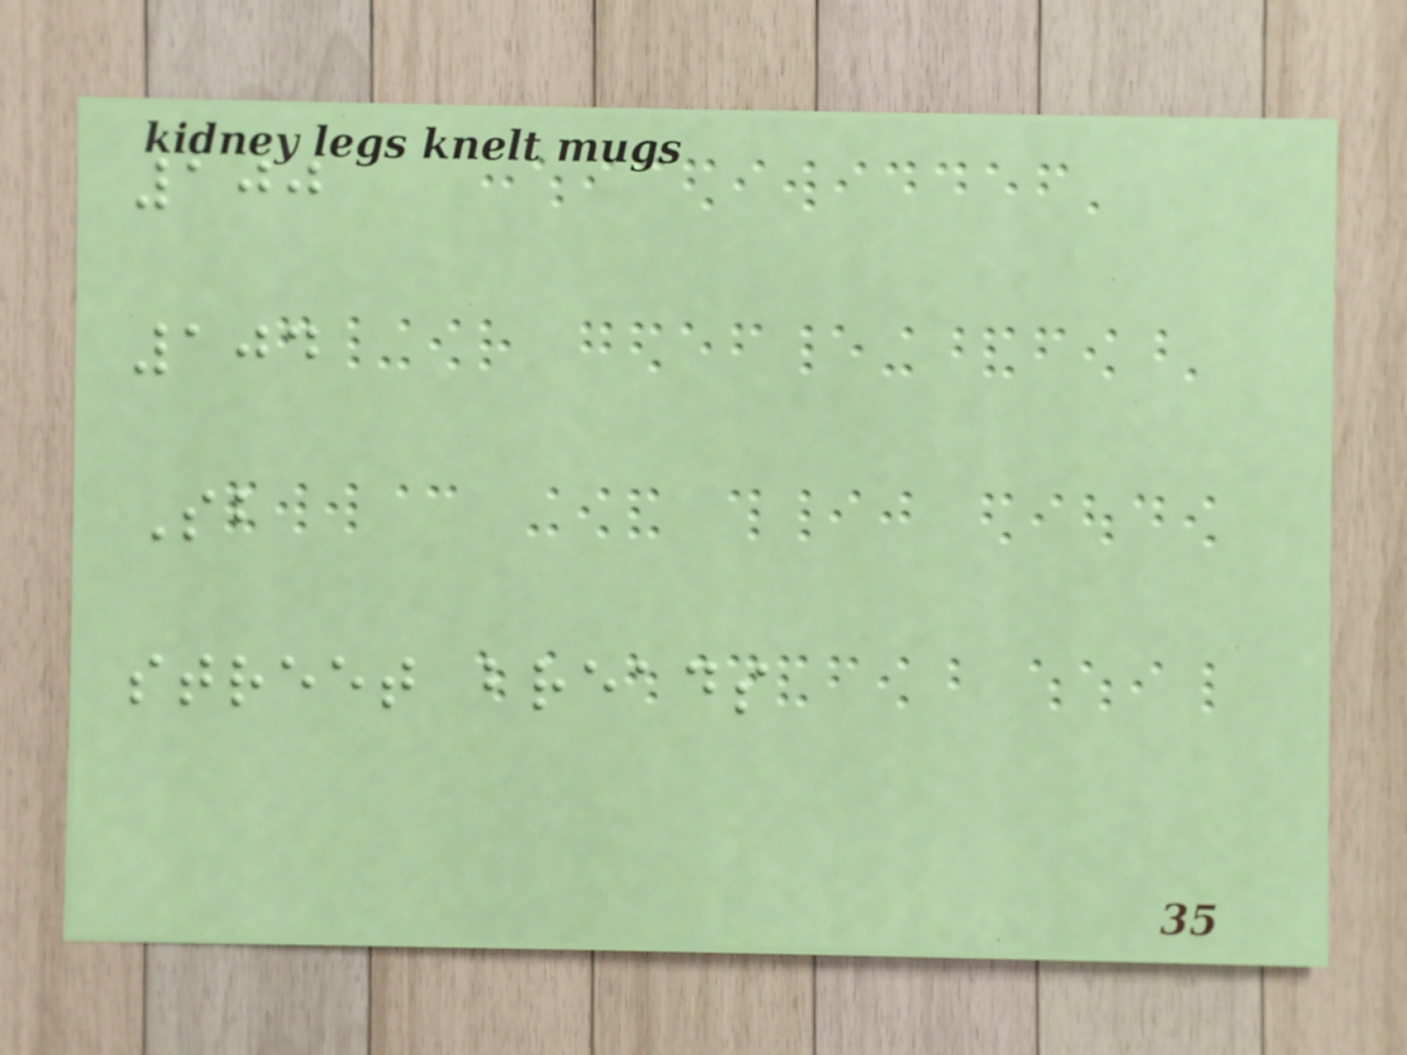100
104
Sb
street breads
